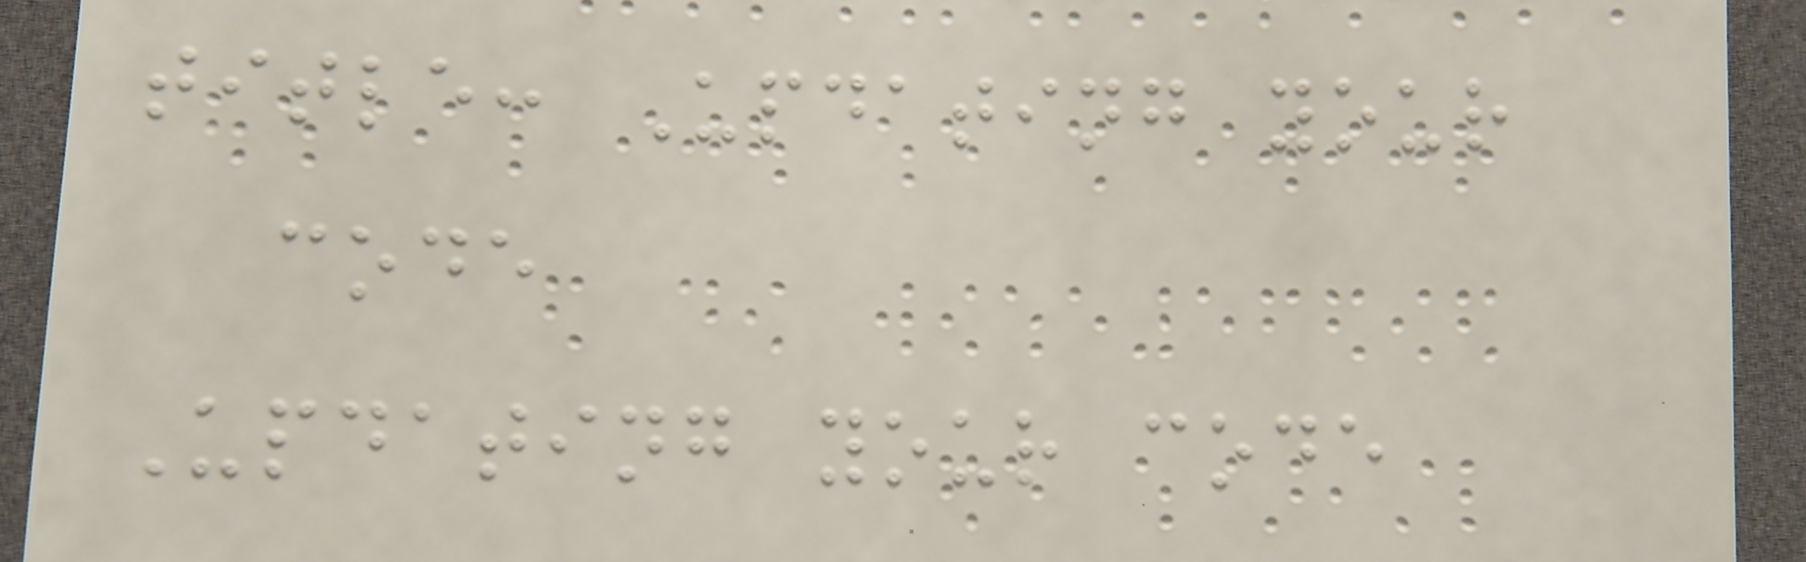title: Updating your
code
Updating your code
